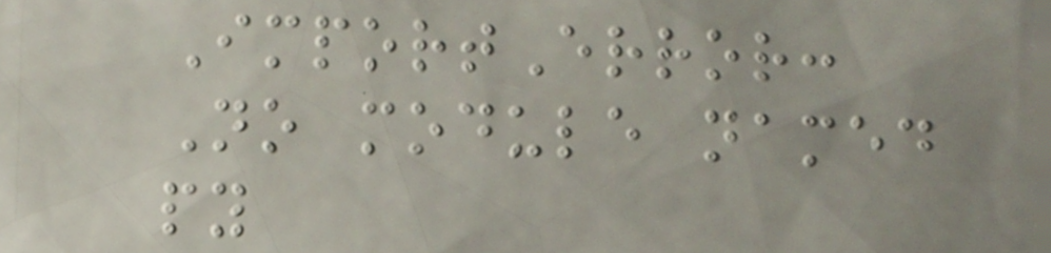ImportError:
No module named
py
